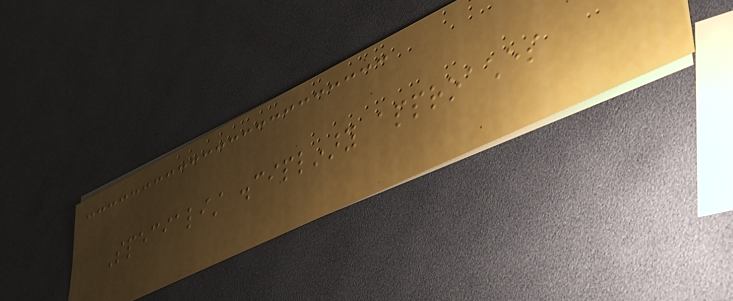Specialist disciplinary approaches
